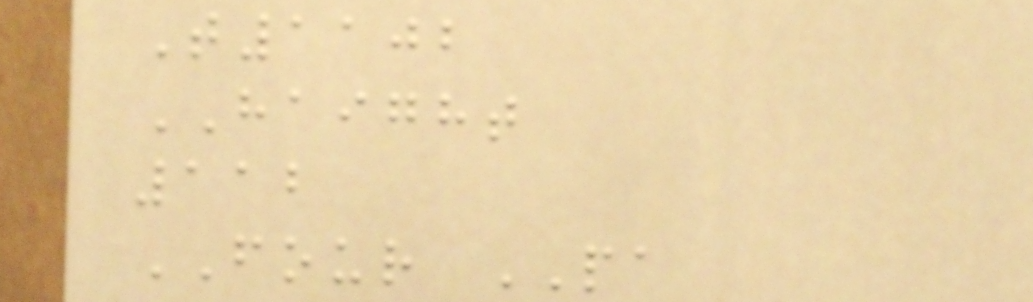T1102
HAIGHT
112
FOUR PA
